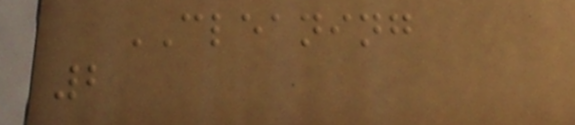CLEANING
2
